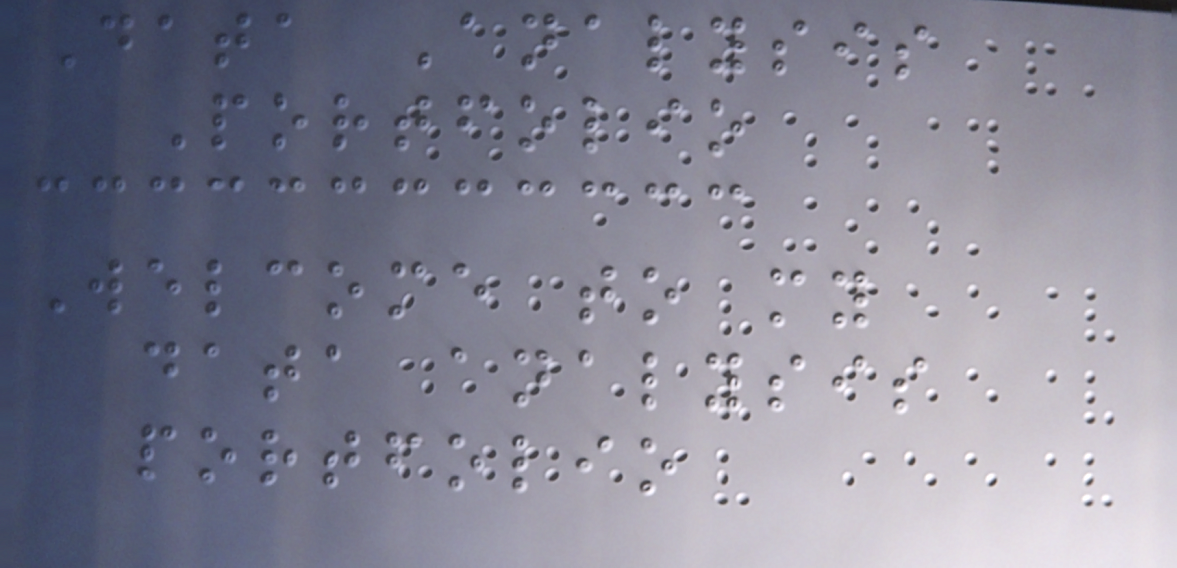Data Analysis
Portfolio
Welcome to my
data analysis
portfolio
